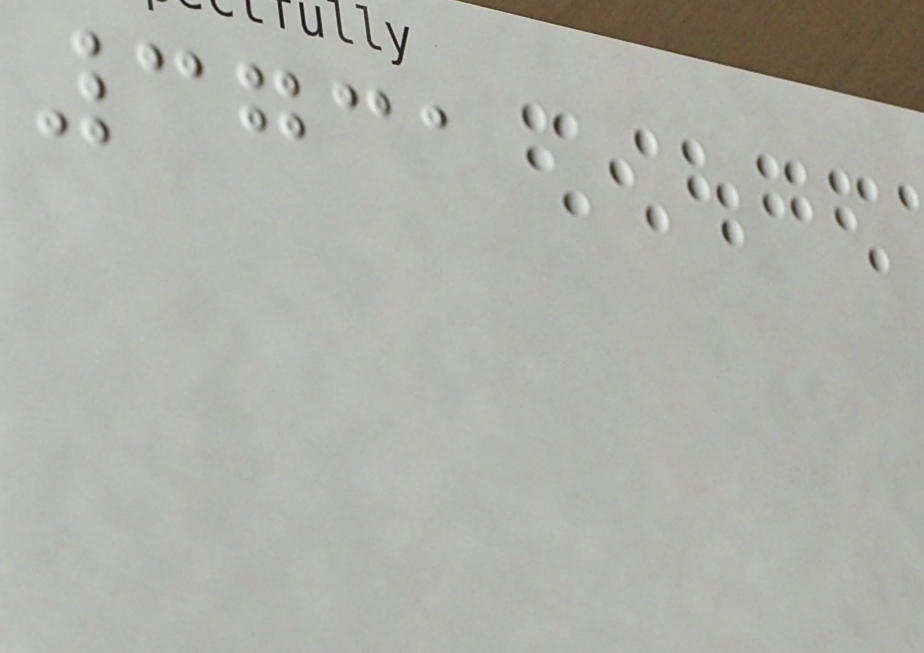3731
